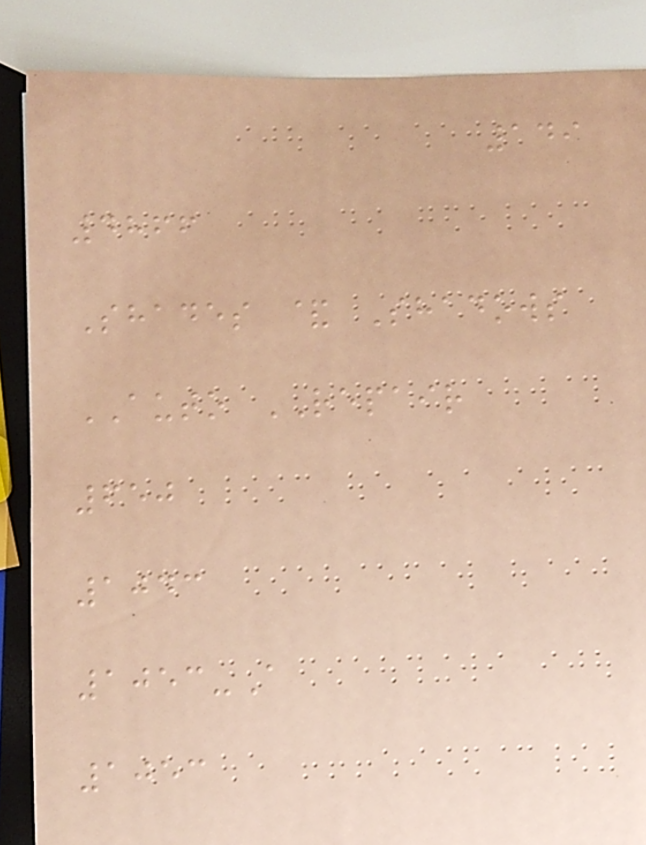149
4866
Shades & Shadows
AUTO REPAIR
650
1043
1053-A
1053
